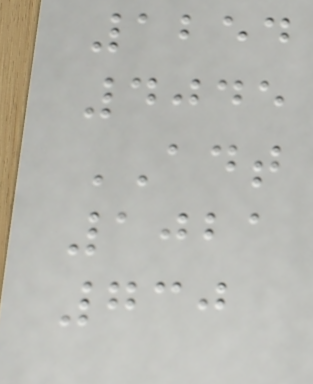1254
4045
ADT
1021
730
